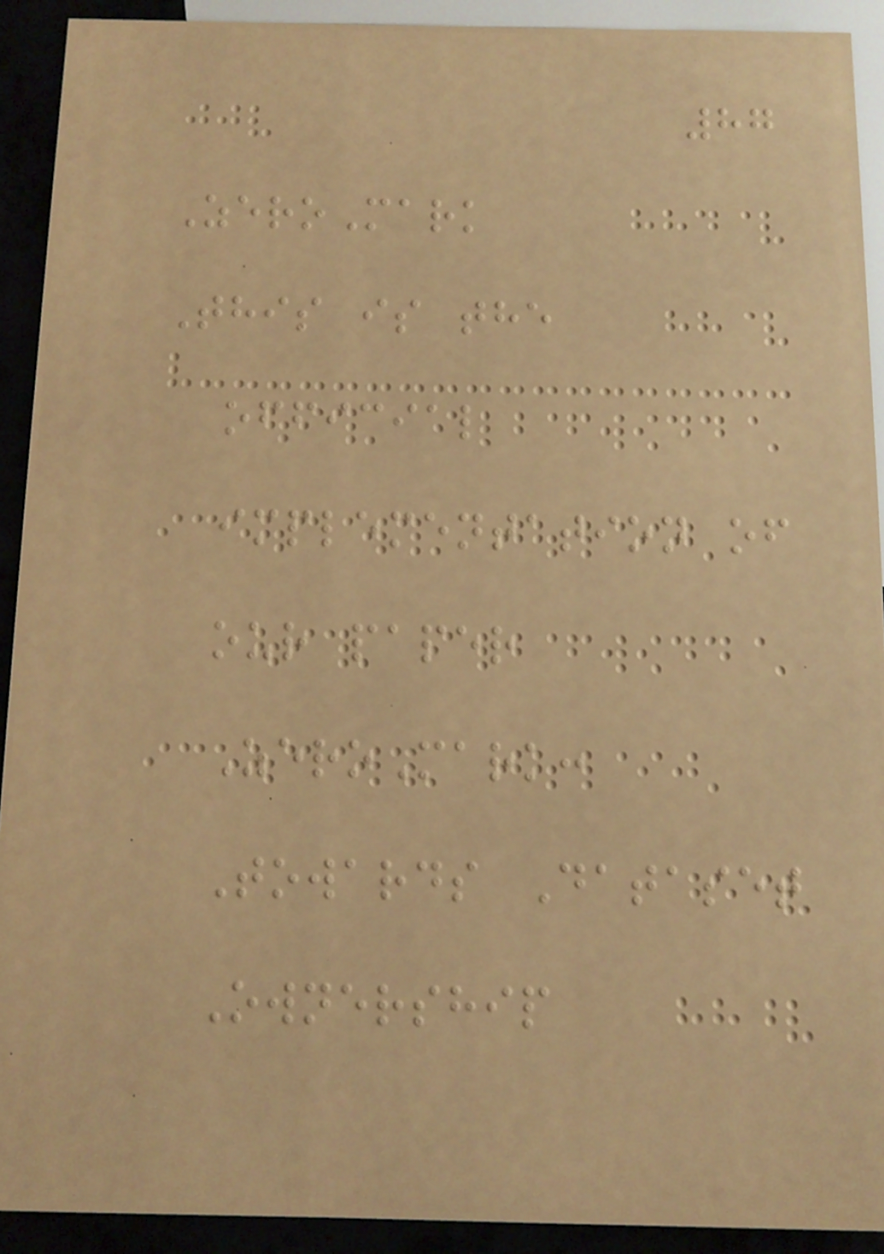87
ZeroMark
This is the
official
implementation of
our paper
ZeroMark:
Towards Dataset
Ownership
